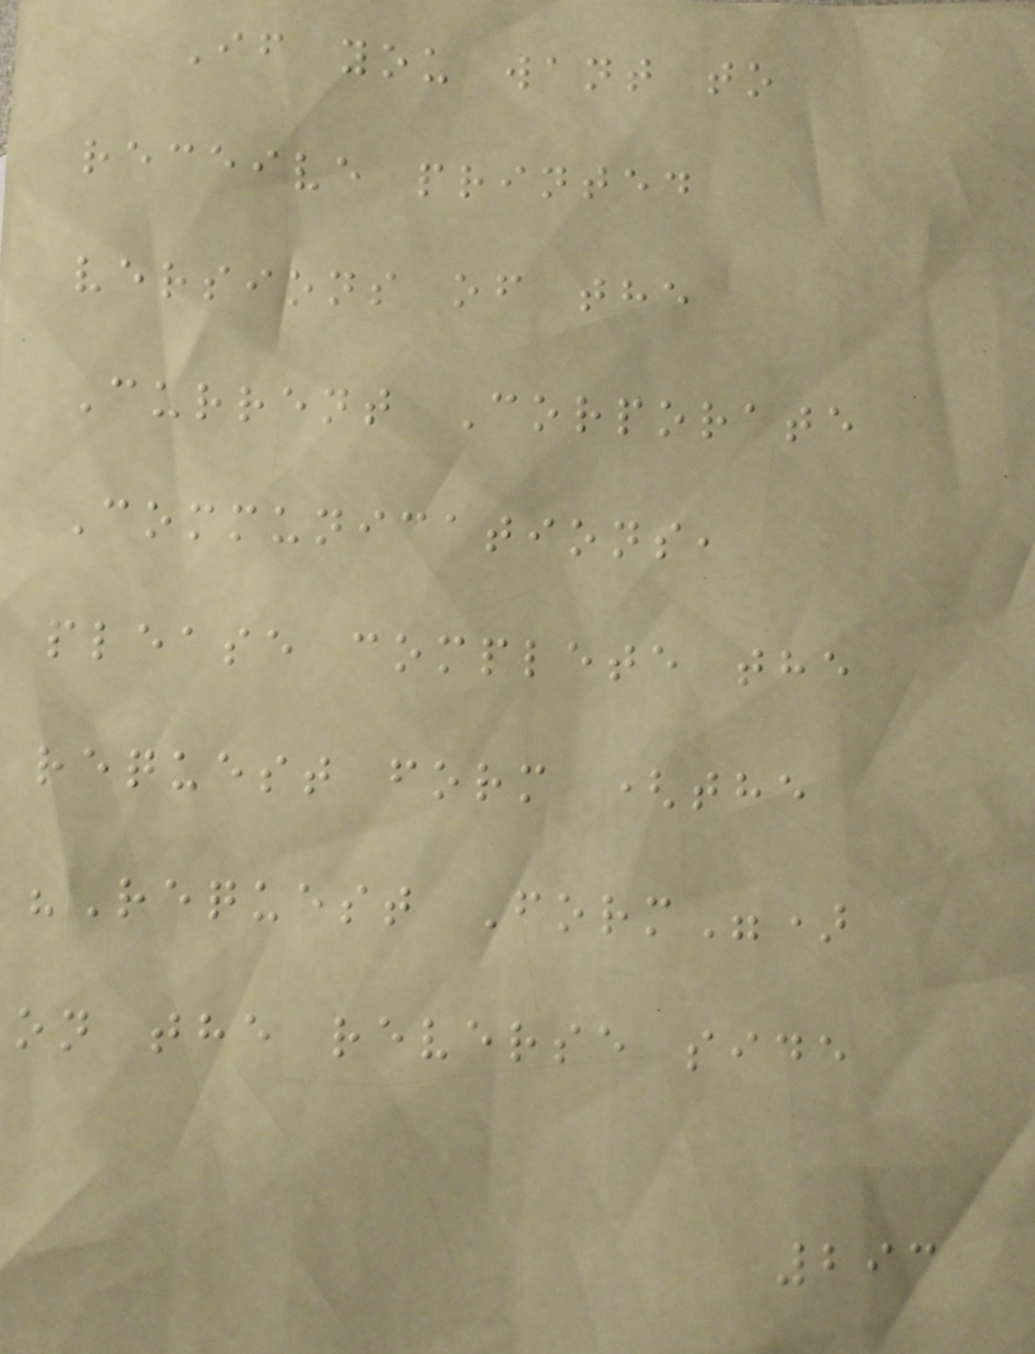If you want to
receive printed
versions of the
Current Corporate
Communications,
please complete the
request form (the
"Request Form")
on the reverse side
293
